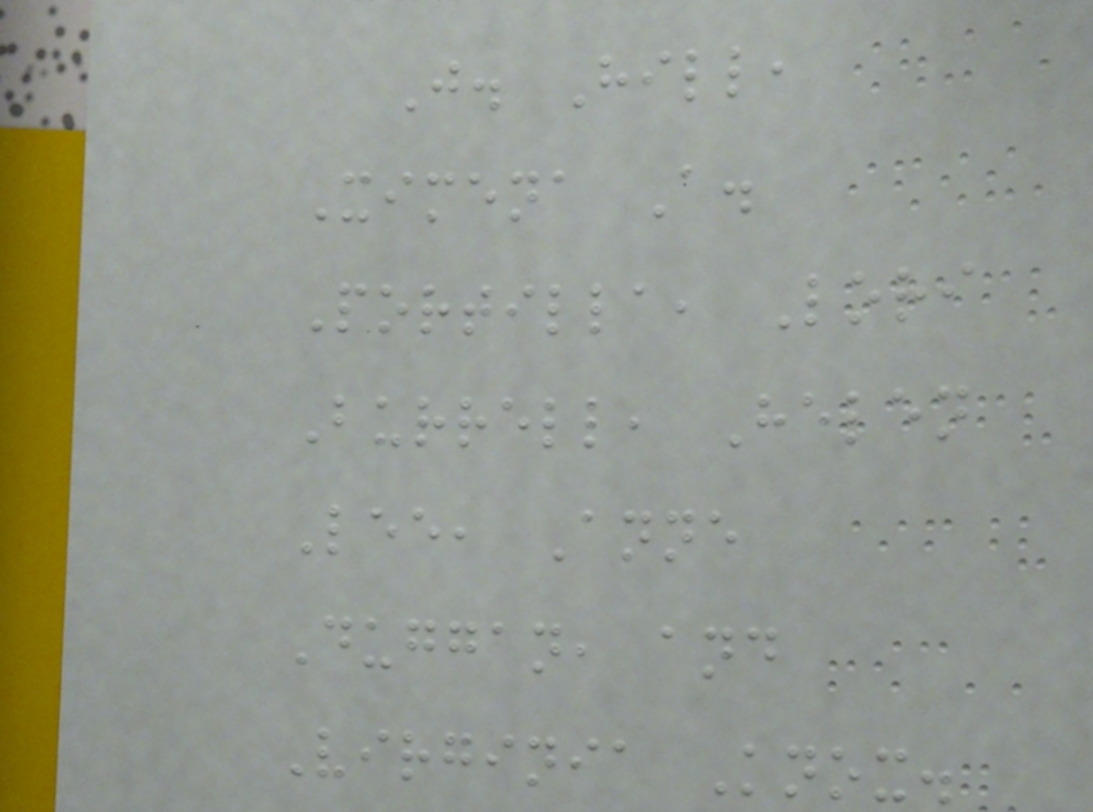J. Hill,
Ximena A.
Portilla, Lori
Burrell, Helen
Lee, Anne
Duggan, and
Virginia Knox.
